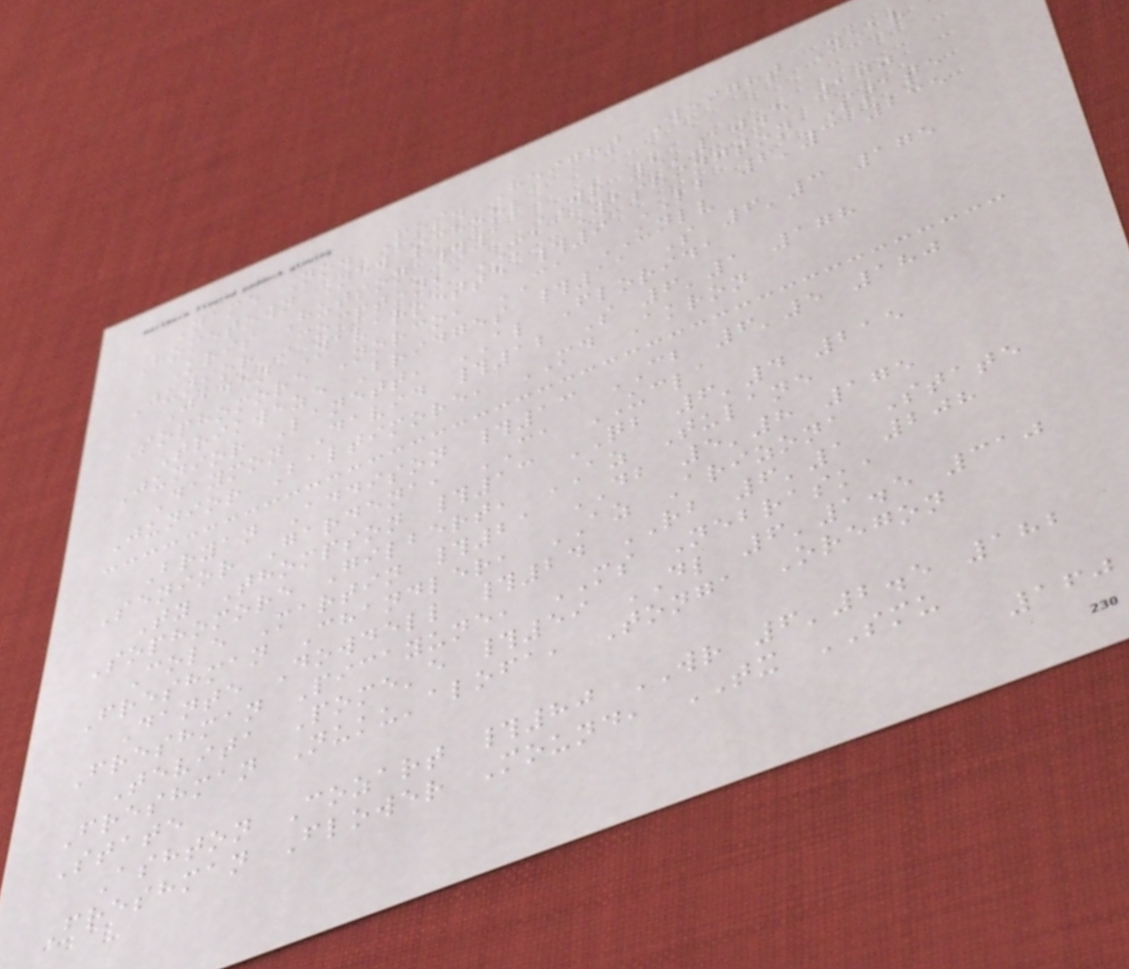Name No. Pos. Height Weight Year
Hometown New school
Kris Hutson #1 WR 5'10.5 170
Junior Compton, CA Washington State
Jaden Navarrette #9 LB 6'3 235
Sophomore Norco, CA UNLV
Trikweze Bridges #11 S 6'3 175
Junior Lanett, AL Florida
Daymon David #12 S 6'1 178
Junior Baltimore, MD Akron
Bryan Addison #13 CB 6'5 180
Senior Gardena, CA UCLA
Ty Thompson #13 QB 6'4 215
Sophomore Gilbert, AZ Tulane
Cole Martin #21 DB 5'8 175
Freshman Chandler, AZ Arizona State
Dante Dowdell #24 RB 6'1 208
Freshman Picayune, MS Nebraska
Tevita Pome'e #59 DL 6'1.5 310
Freshman Nuku'alofa, Tonga Oregon
State
Ashton Cozart #80 WR 6'2.5 182
Freshman Flower Mound, TX SMU
160
